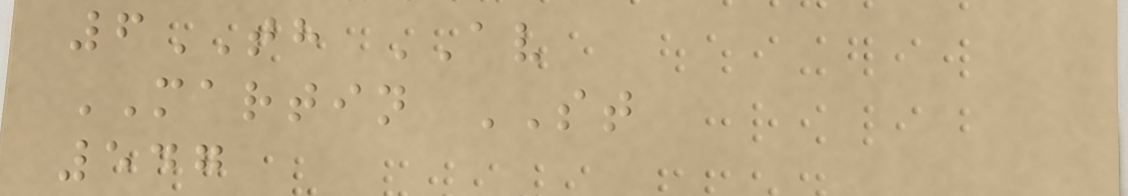6TH AV
MARTIN ST
547
